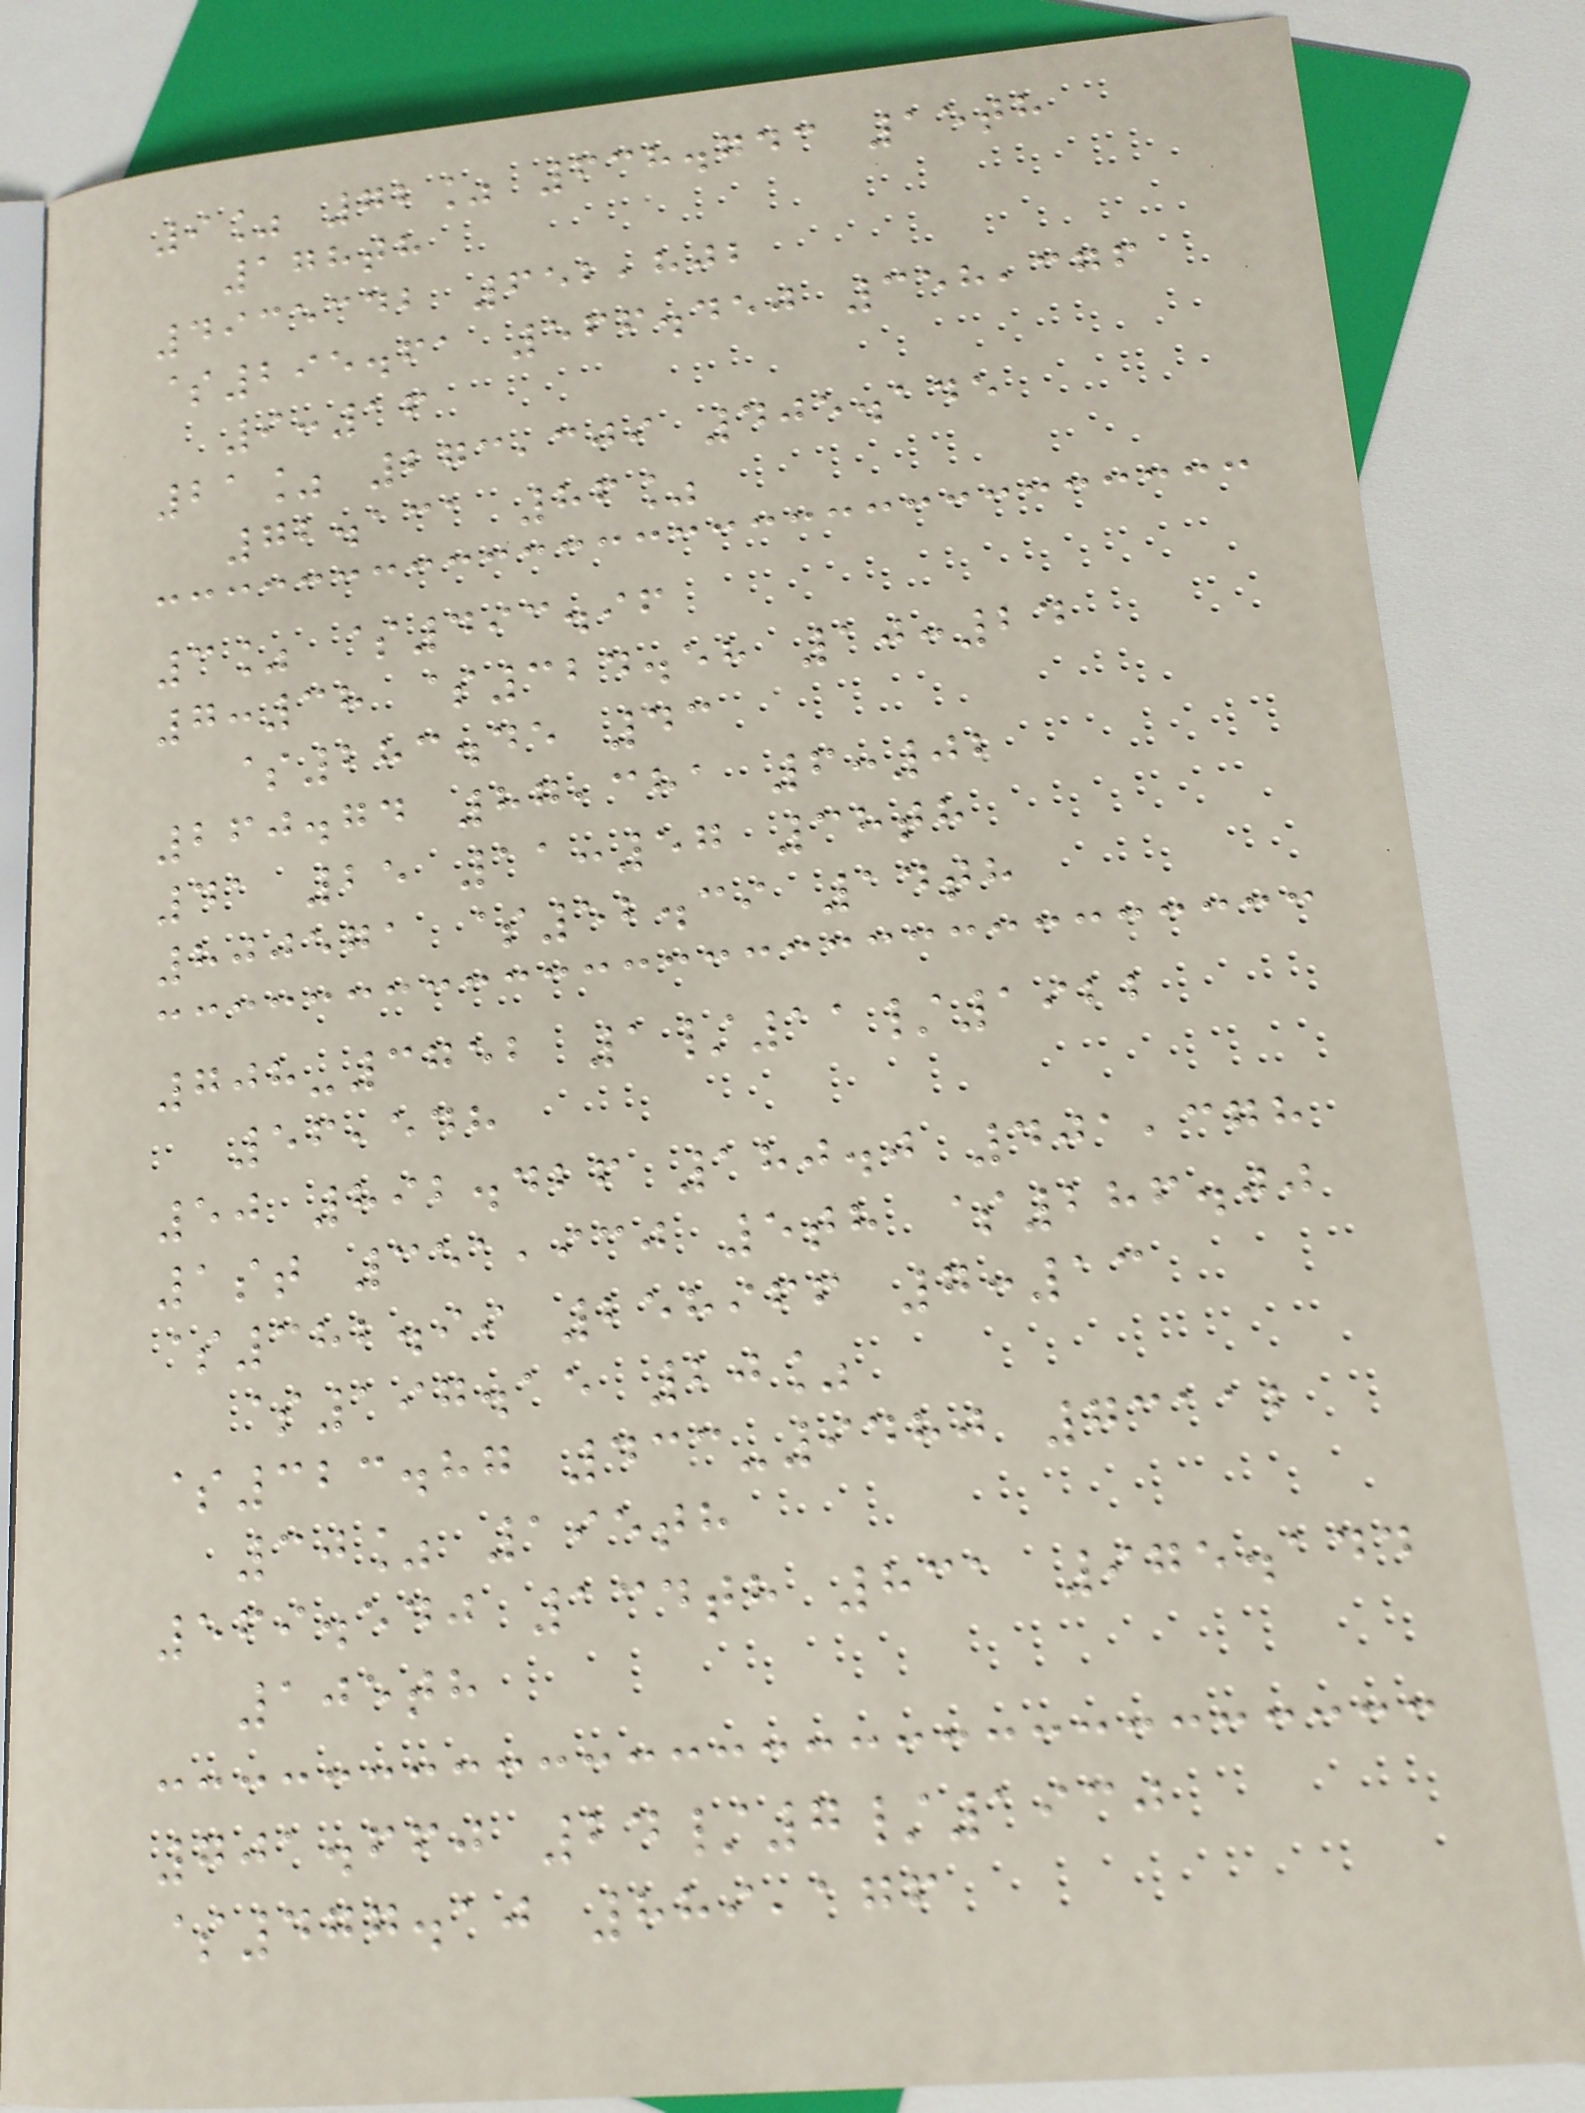9% 72% 638.743 15th
178th
4935342 652,802
$295.61 566.450 358,376
9:16
21% 273,309 405.145
72.131 86%
3% $493.96
7:38 $324.58 10:24
$283.45 43
260.74 87,381 6:02
41 25 11:57 38th
800571 $52.39 14th
708-3752 1/11/1922
56,548
50 892.426 180.0 401,378
1st 351,930 5th $286.00
$382.99 258966 7:13
$197.15 20%
$323.87 433-9480 73112
30% 195th
569.540 134th 831 975.144
105th
701.660 24/7/1930
$477.10 889,176
